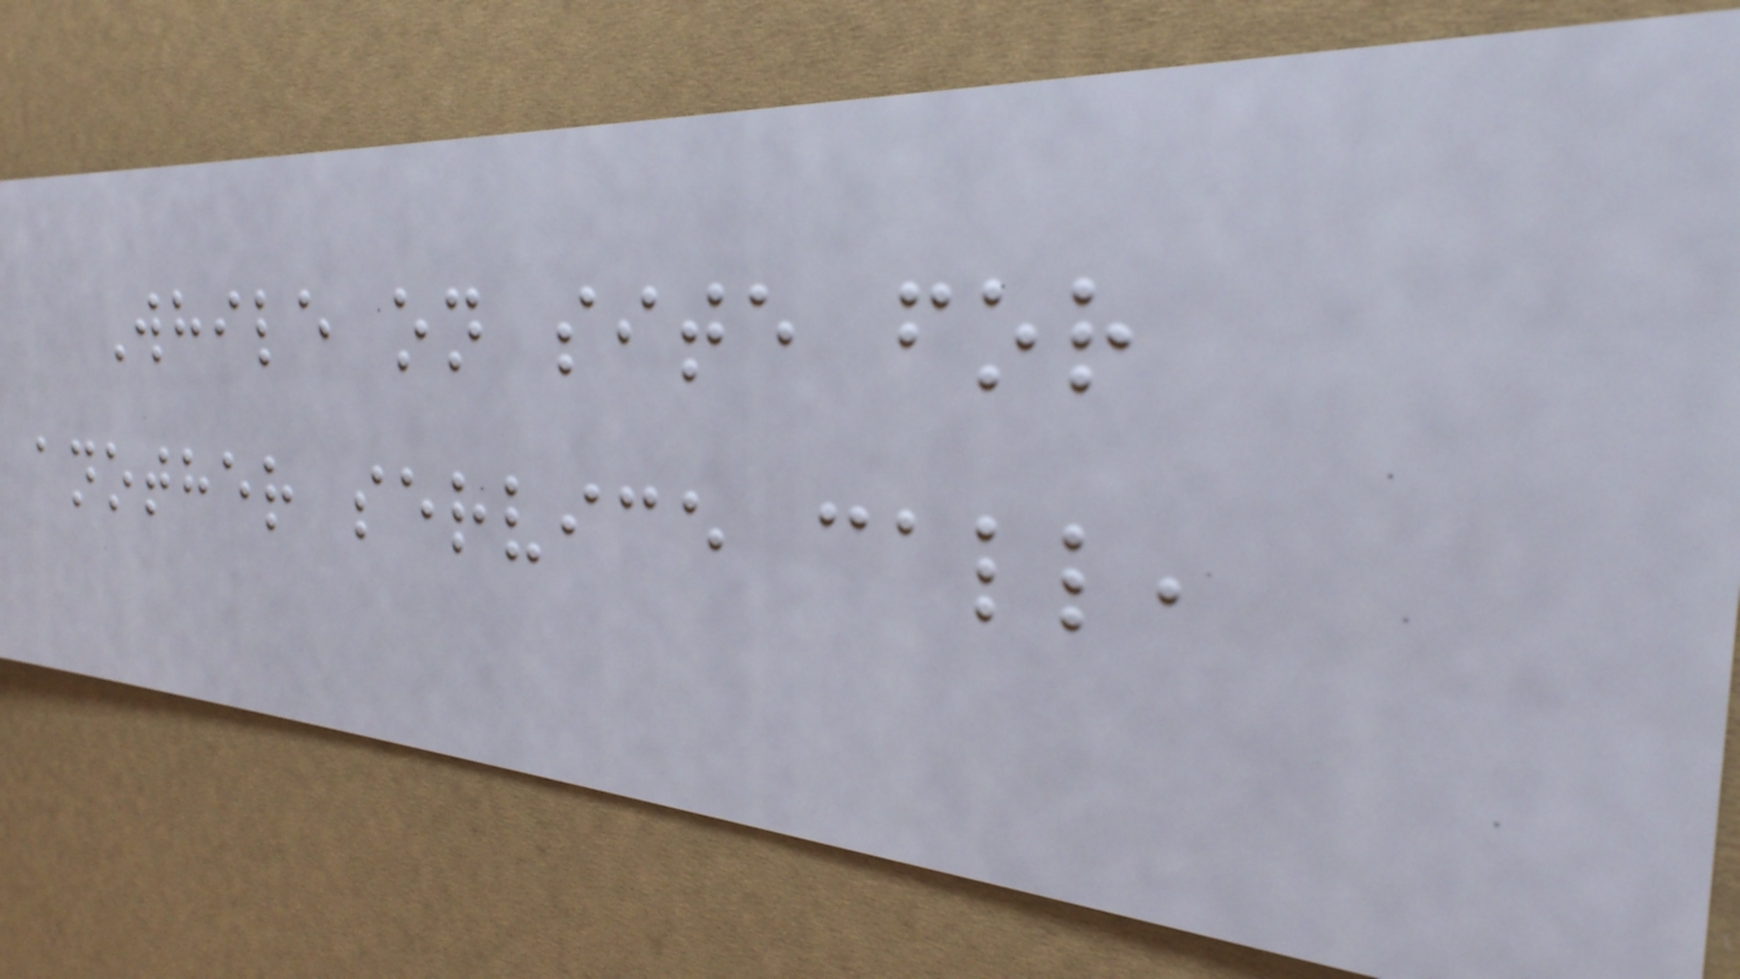While on site for
another service call,
